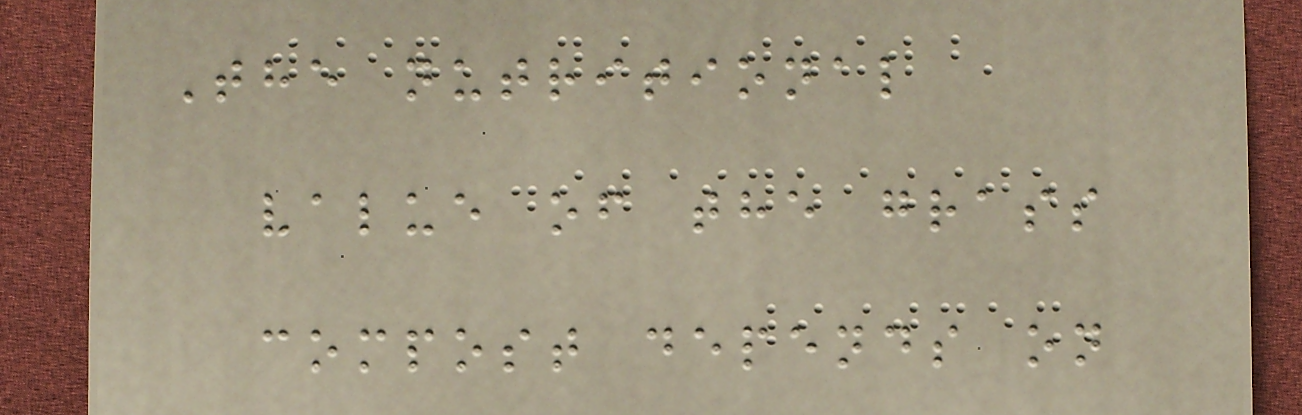The nutritional
value of the grass
compost depends on
